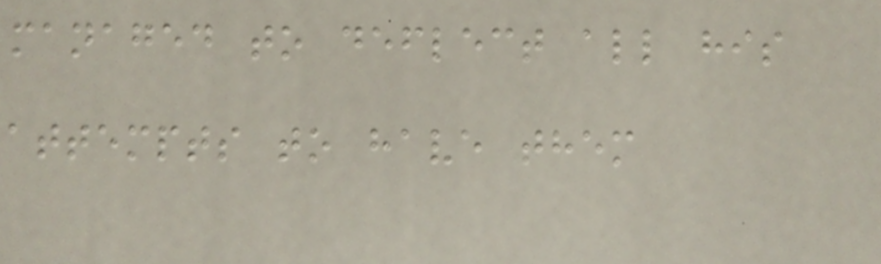managed to deflect all his
attempts to have them
